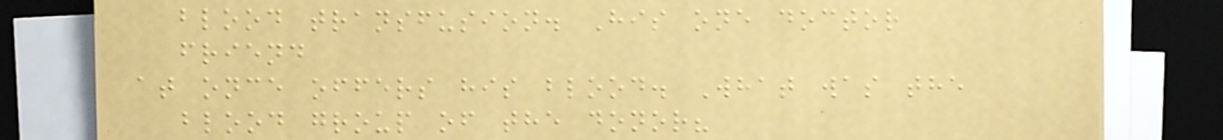blood transfusion. His one doctor
friend
at once offers his blood. What was the
blood group of the donor?
